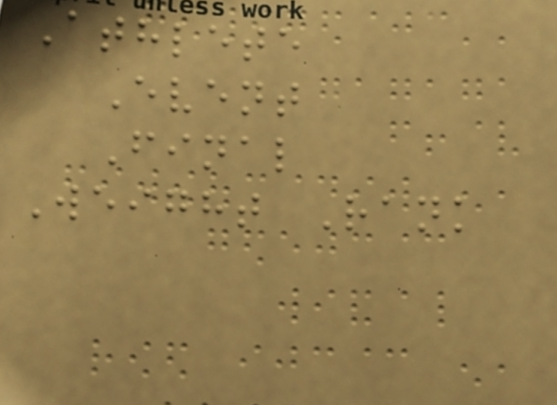Athlete
Event
Final
Weight Rank
